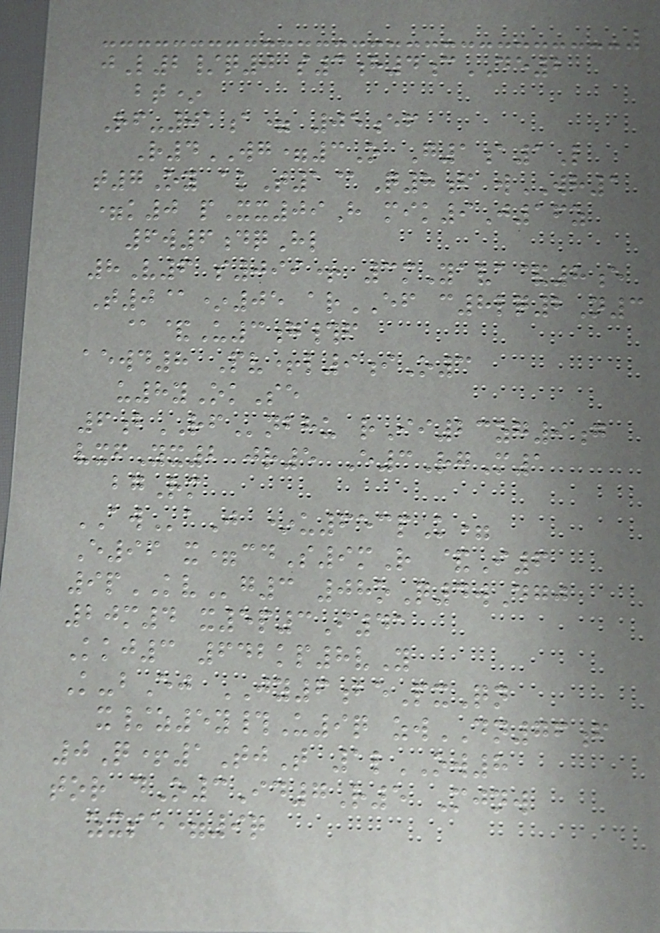jL2/q0 s3h4cDE2
bt*
Rf-01a= 05ef
R4WG=3O G1a1L
t7Oy akT1@Q8f wWH1
=k0 pXx09H mik9J16z
6w6dqHl
8V6 s099+ 3mYava&8e
T0@*05 arEF c8lq2N3
@&U3g#f
aewd8 Pv+l9iO3
u8yOkSe
6bRFnbhu rIi23zg9g
vxfYx2 jr5 E3RgM1
bgRm
AWaJ *u653pK=
E96 x=cdS9mR &I6
9pKVg3 08oQ4wDgj
20m4 x5p3I41
Kkj3 642kp8vY
K-bEj JY6bePxQn
x/z5y#U9q zwDN76f
0Q+1TjT 1lOW8
tor dO3Id7R5 Mjnw
zxse=9q
